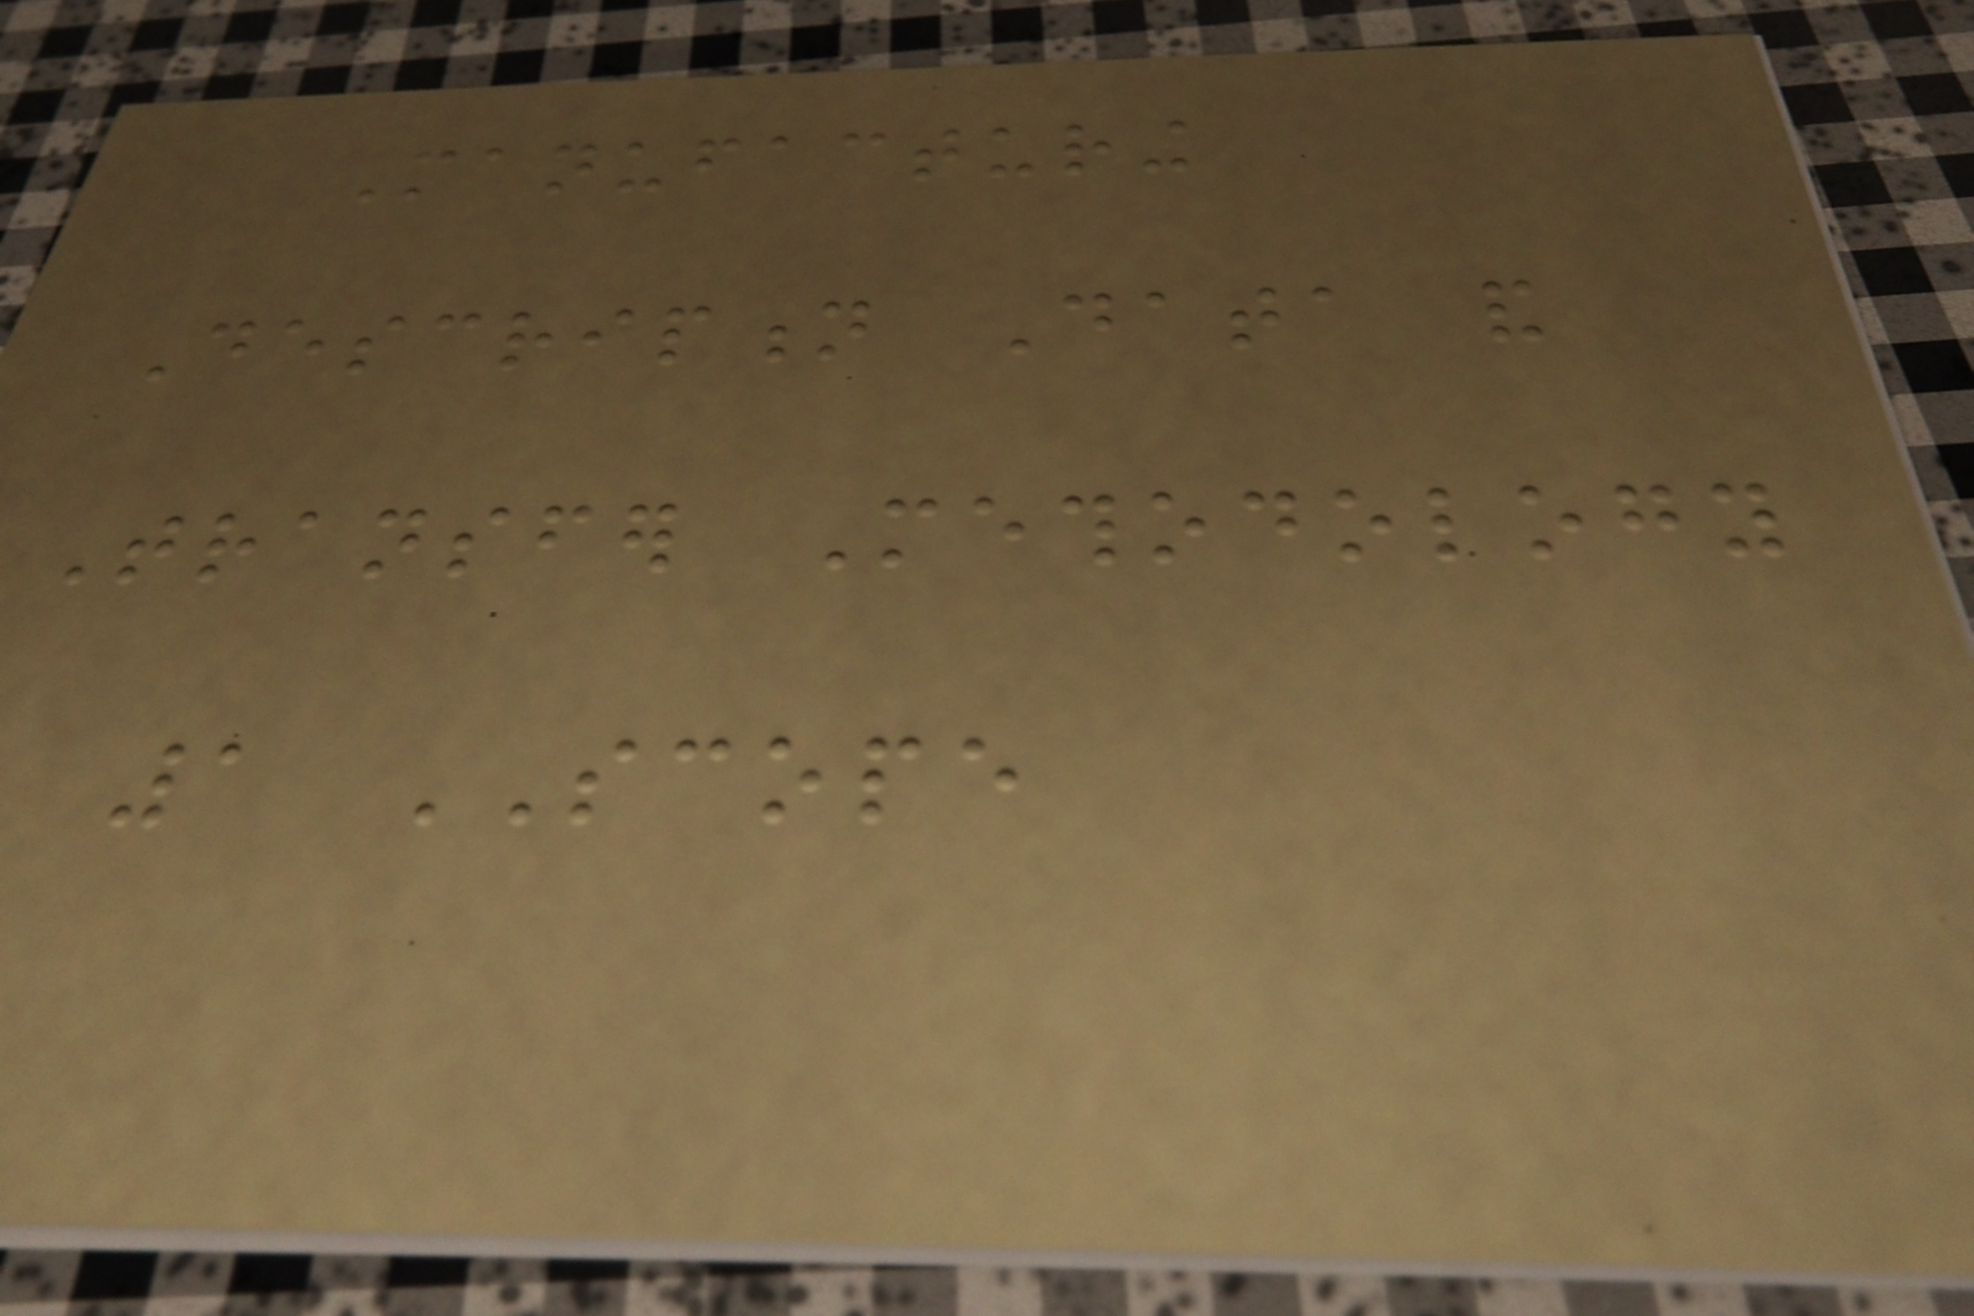Manufacturing
Description Data and
Transfer Methodology
1 SCOPE
